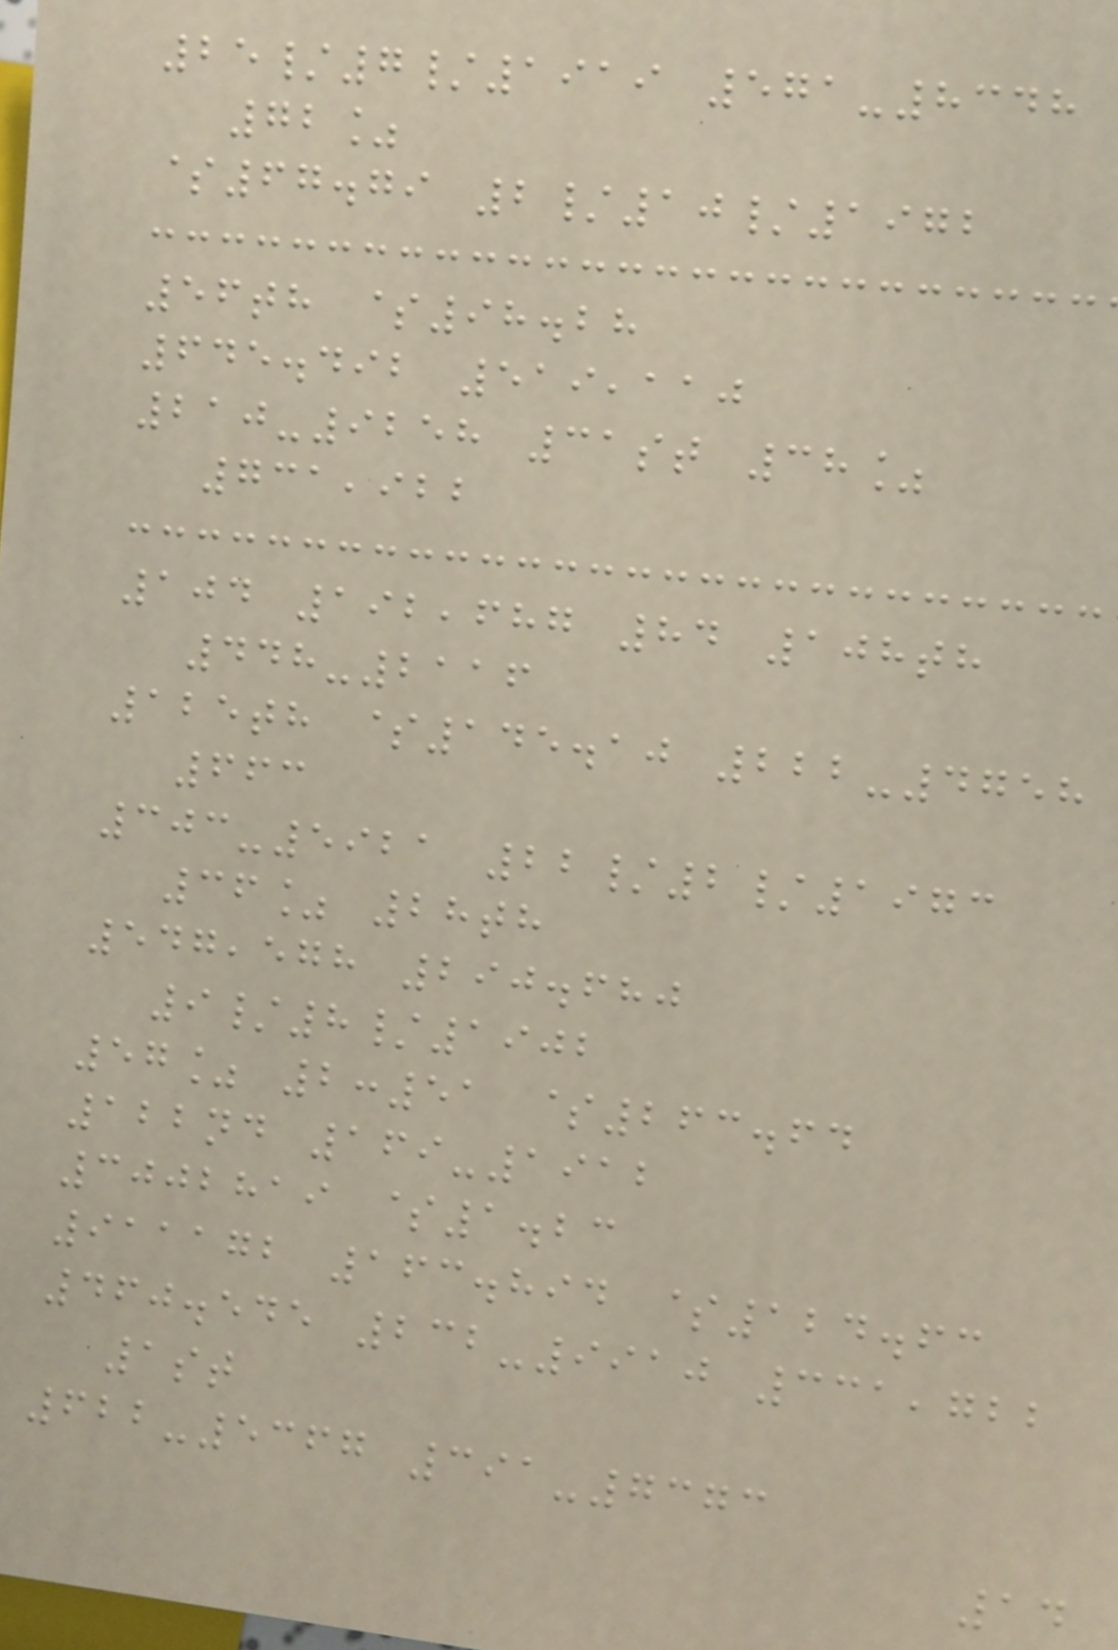25/7/1919 571-8348
72%
$67.79 2/10/1972
56th $98.28
645.492 519,110
210-9258 31st 38%
731,922
104 192,687 84 108th
448-2116
125th $145.10 222-4758
663
303-5921 22/2/1973
36% 28th
547,578 290.680
9/8/1902
57% 2:51 $263.64
122nd 169-1912
3002819 $1.23
911172 163.894 $124.63
460.545 232-9910 331,722
1st
622-5367 391-7373
14
